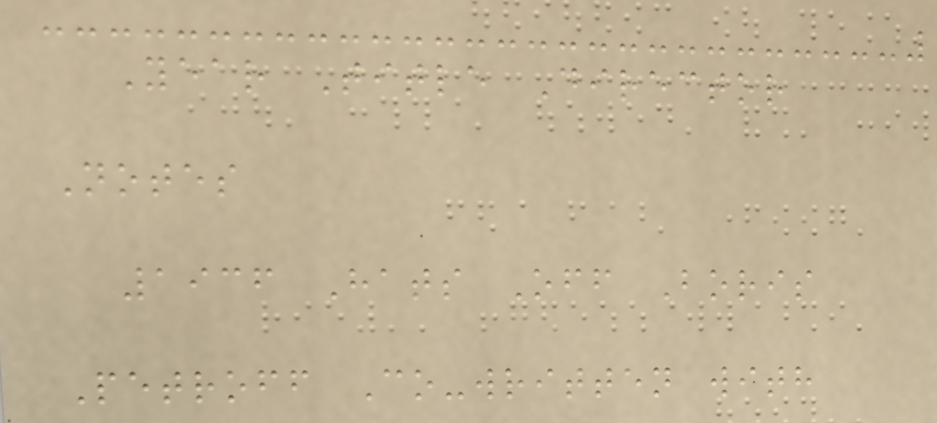Year Title Director
Notes
1936 Hats Off Boris
Petroff Co-written with
